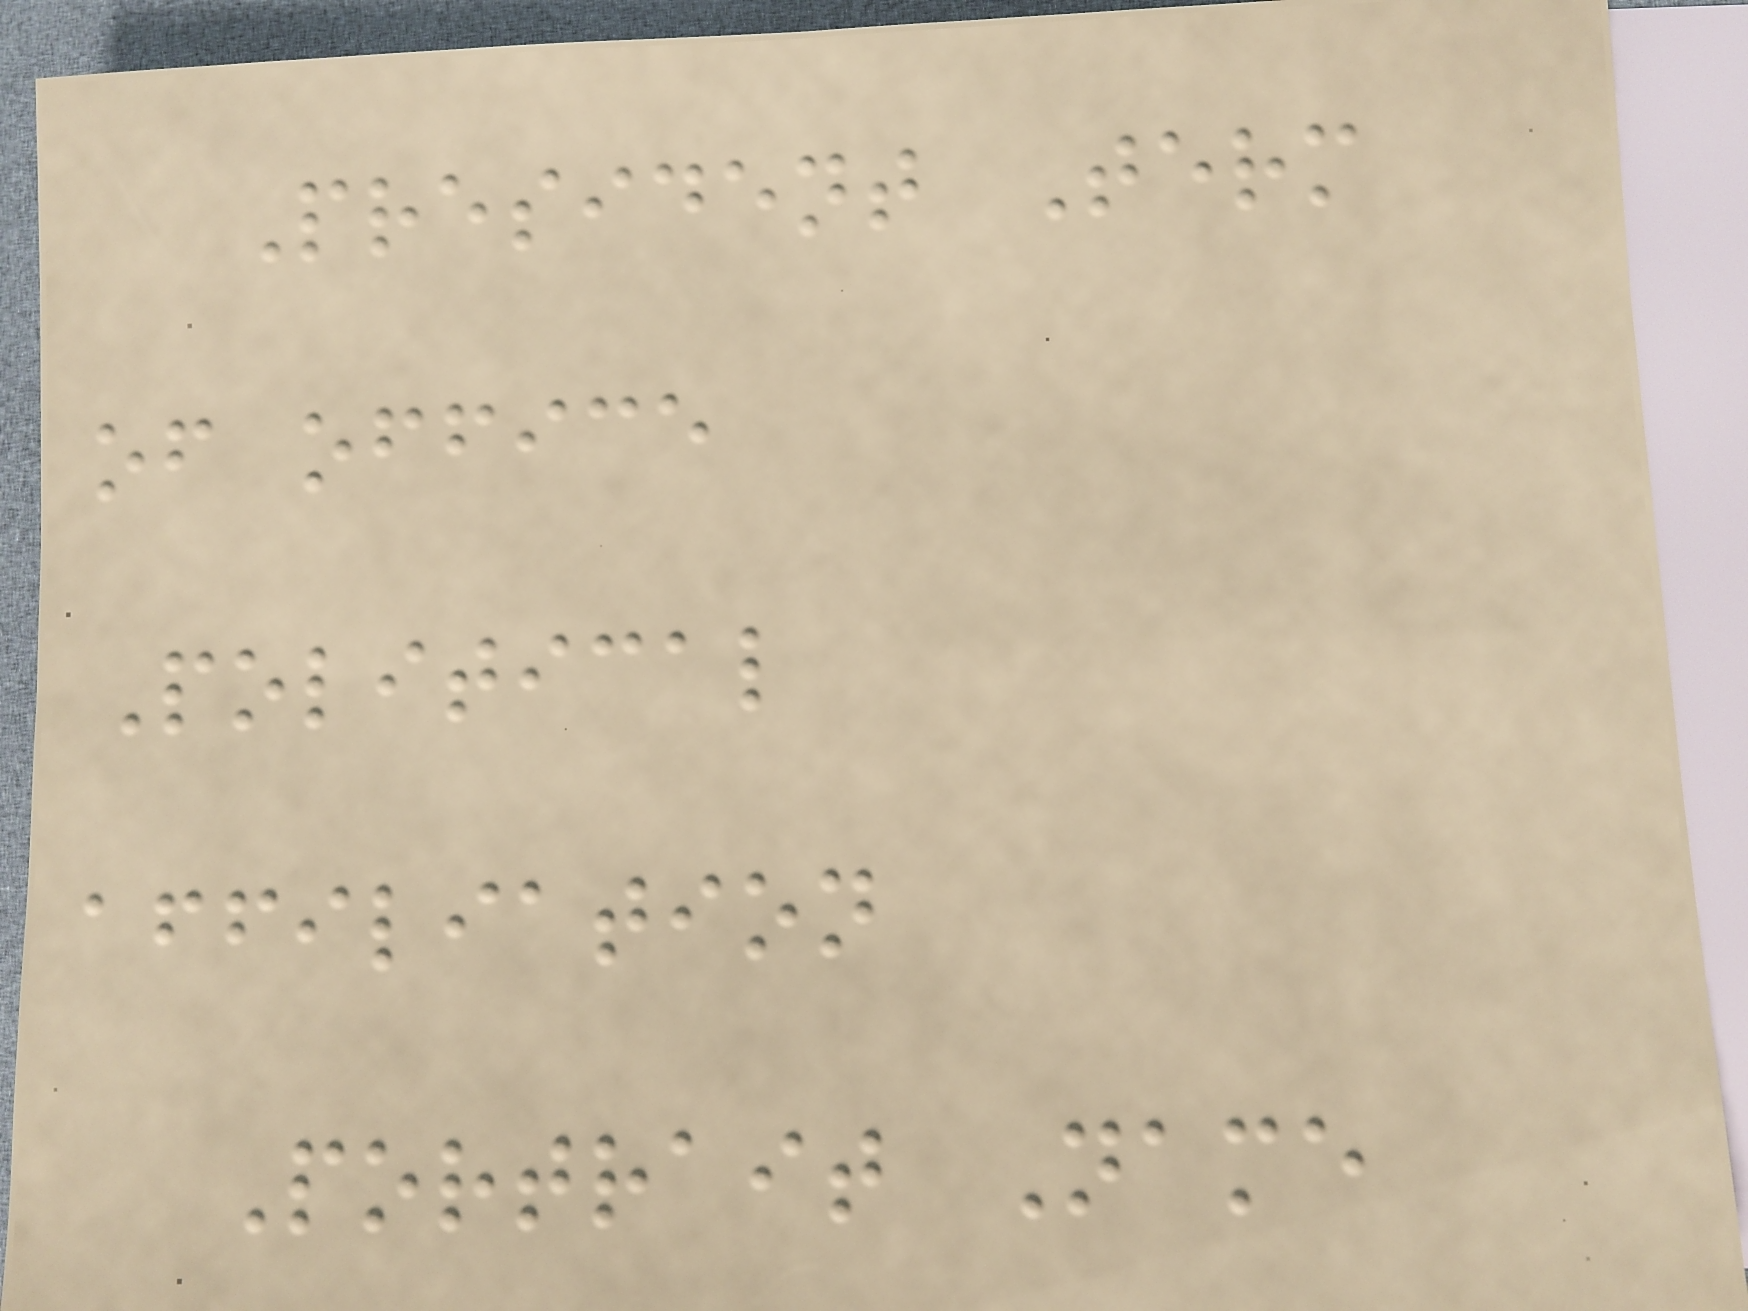President Term
of office
Political
affiliation
Portrait Name
